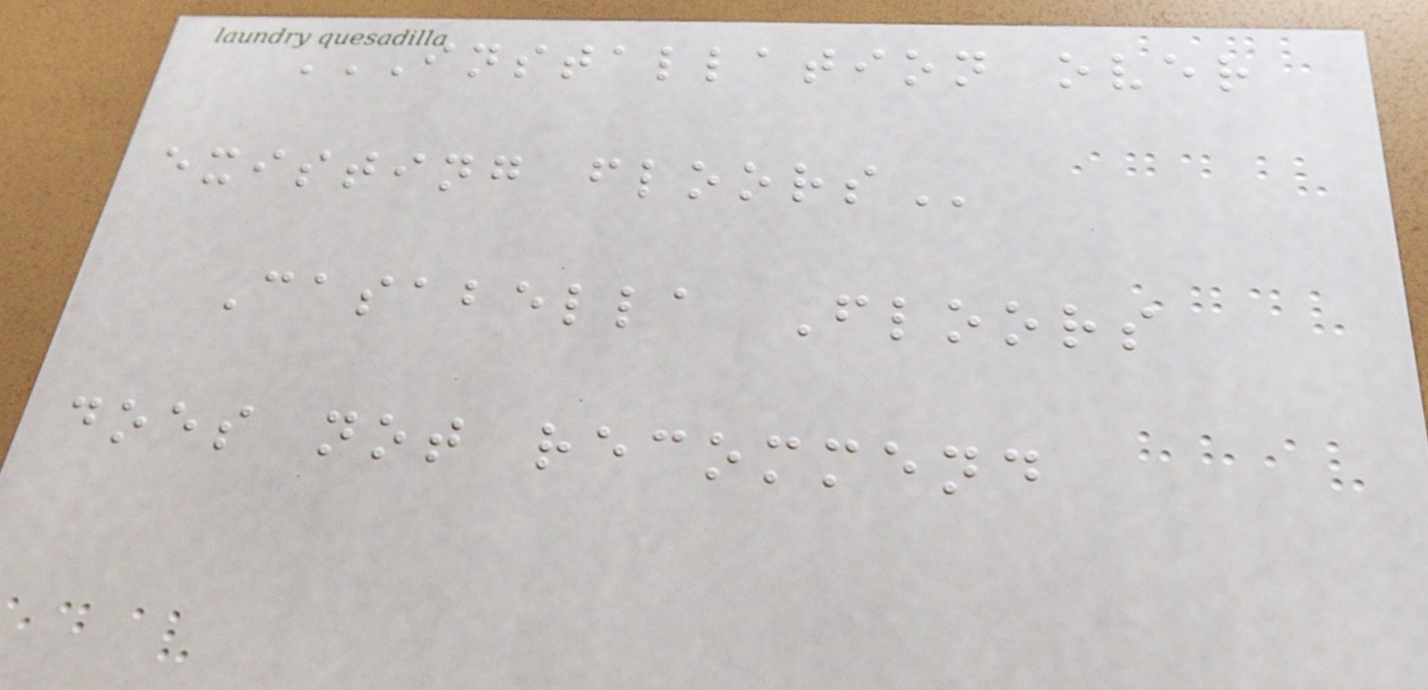INSTALLATION OVER
EXISTING FLOORS
Casabella Floors
does not recommend
